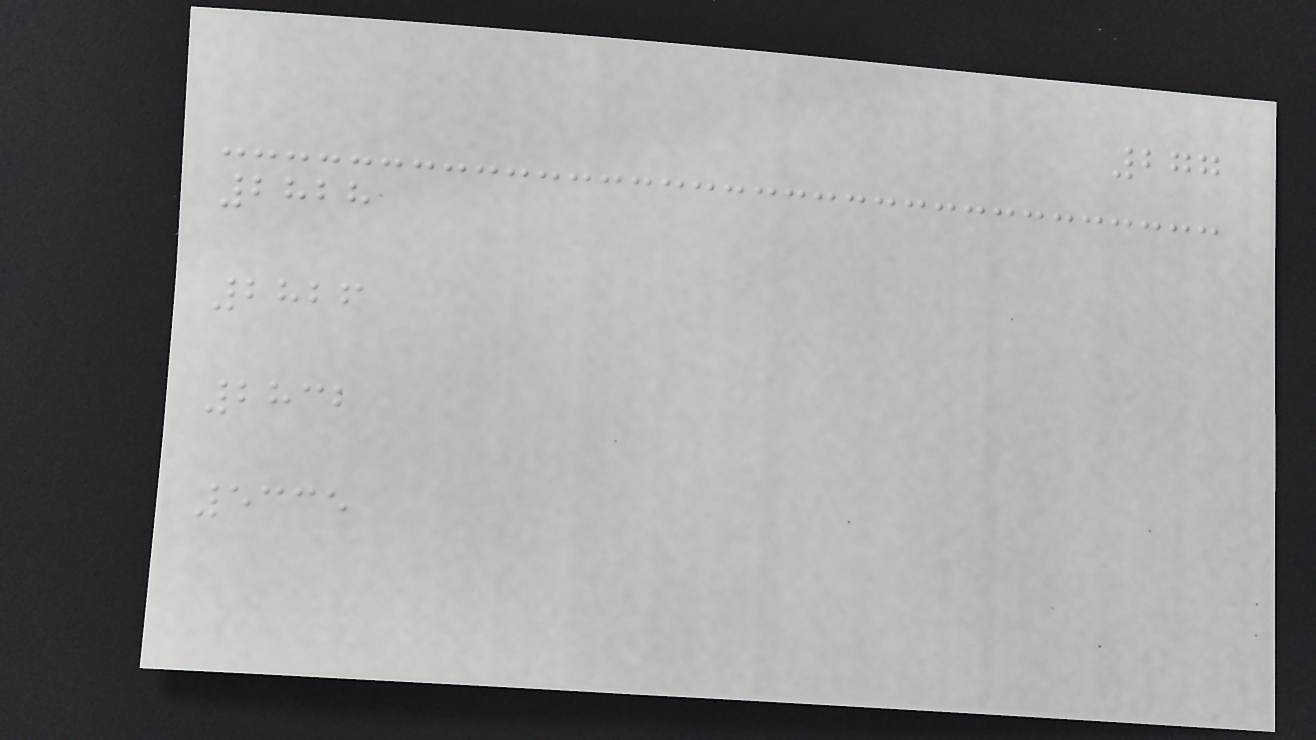277
2828
2826
2832
5335
